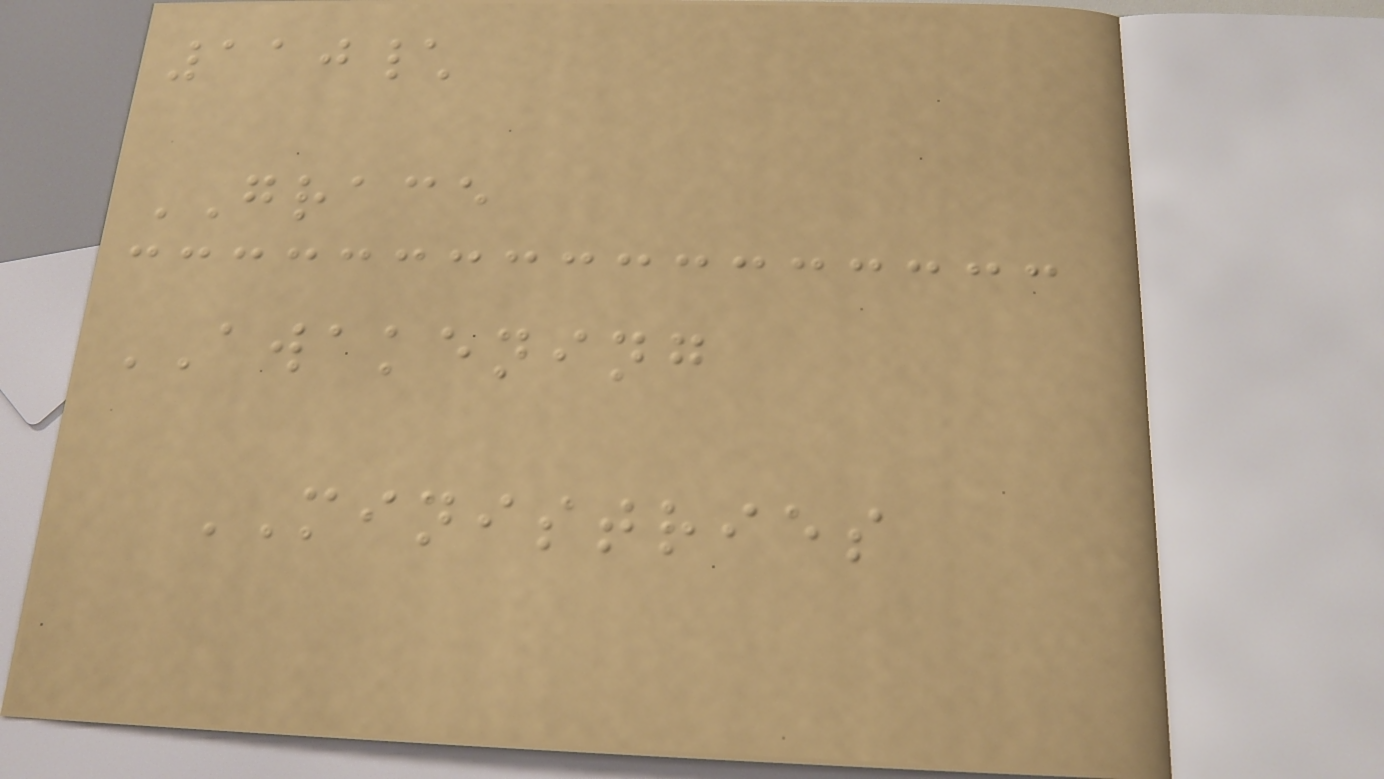110\
GRACE
AWAKENING
MINISTRIES
